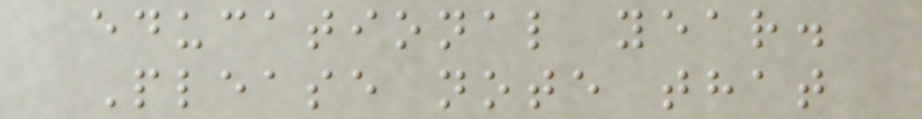educational year.
Please note that
